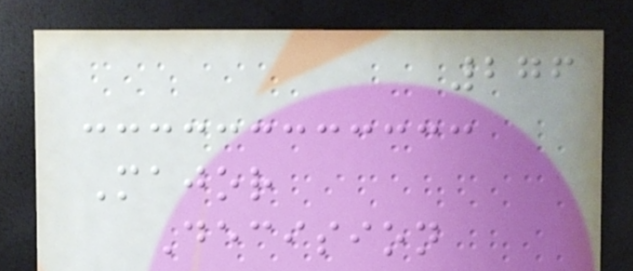276
Major
Decision
